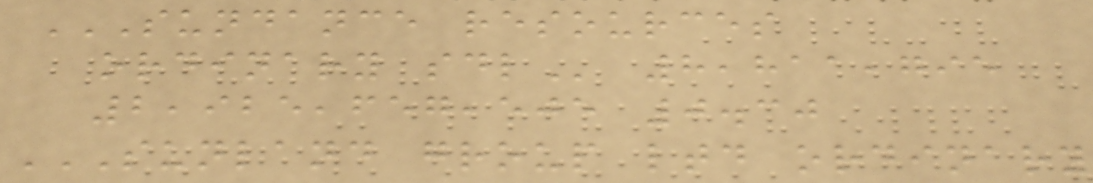SUNDANCE RESOURCES
ORDINARY SDL 8,811,795
2,925,657,505 0.30
SUNLAND GROUP LTD ORDINARY
